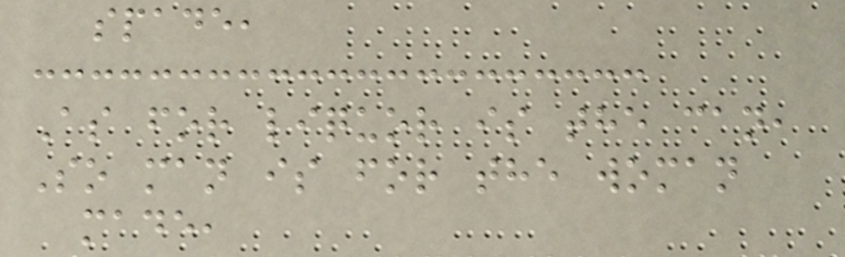spade,
As for liquor is the can,
So man is for the woman
made,
